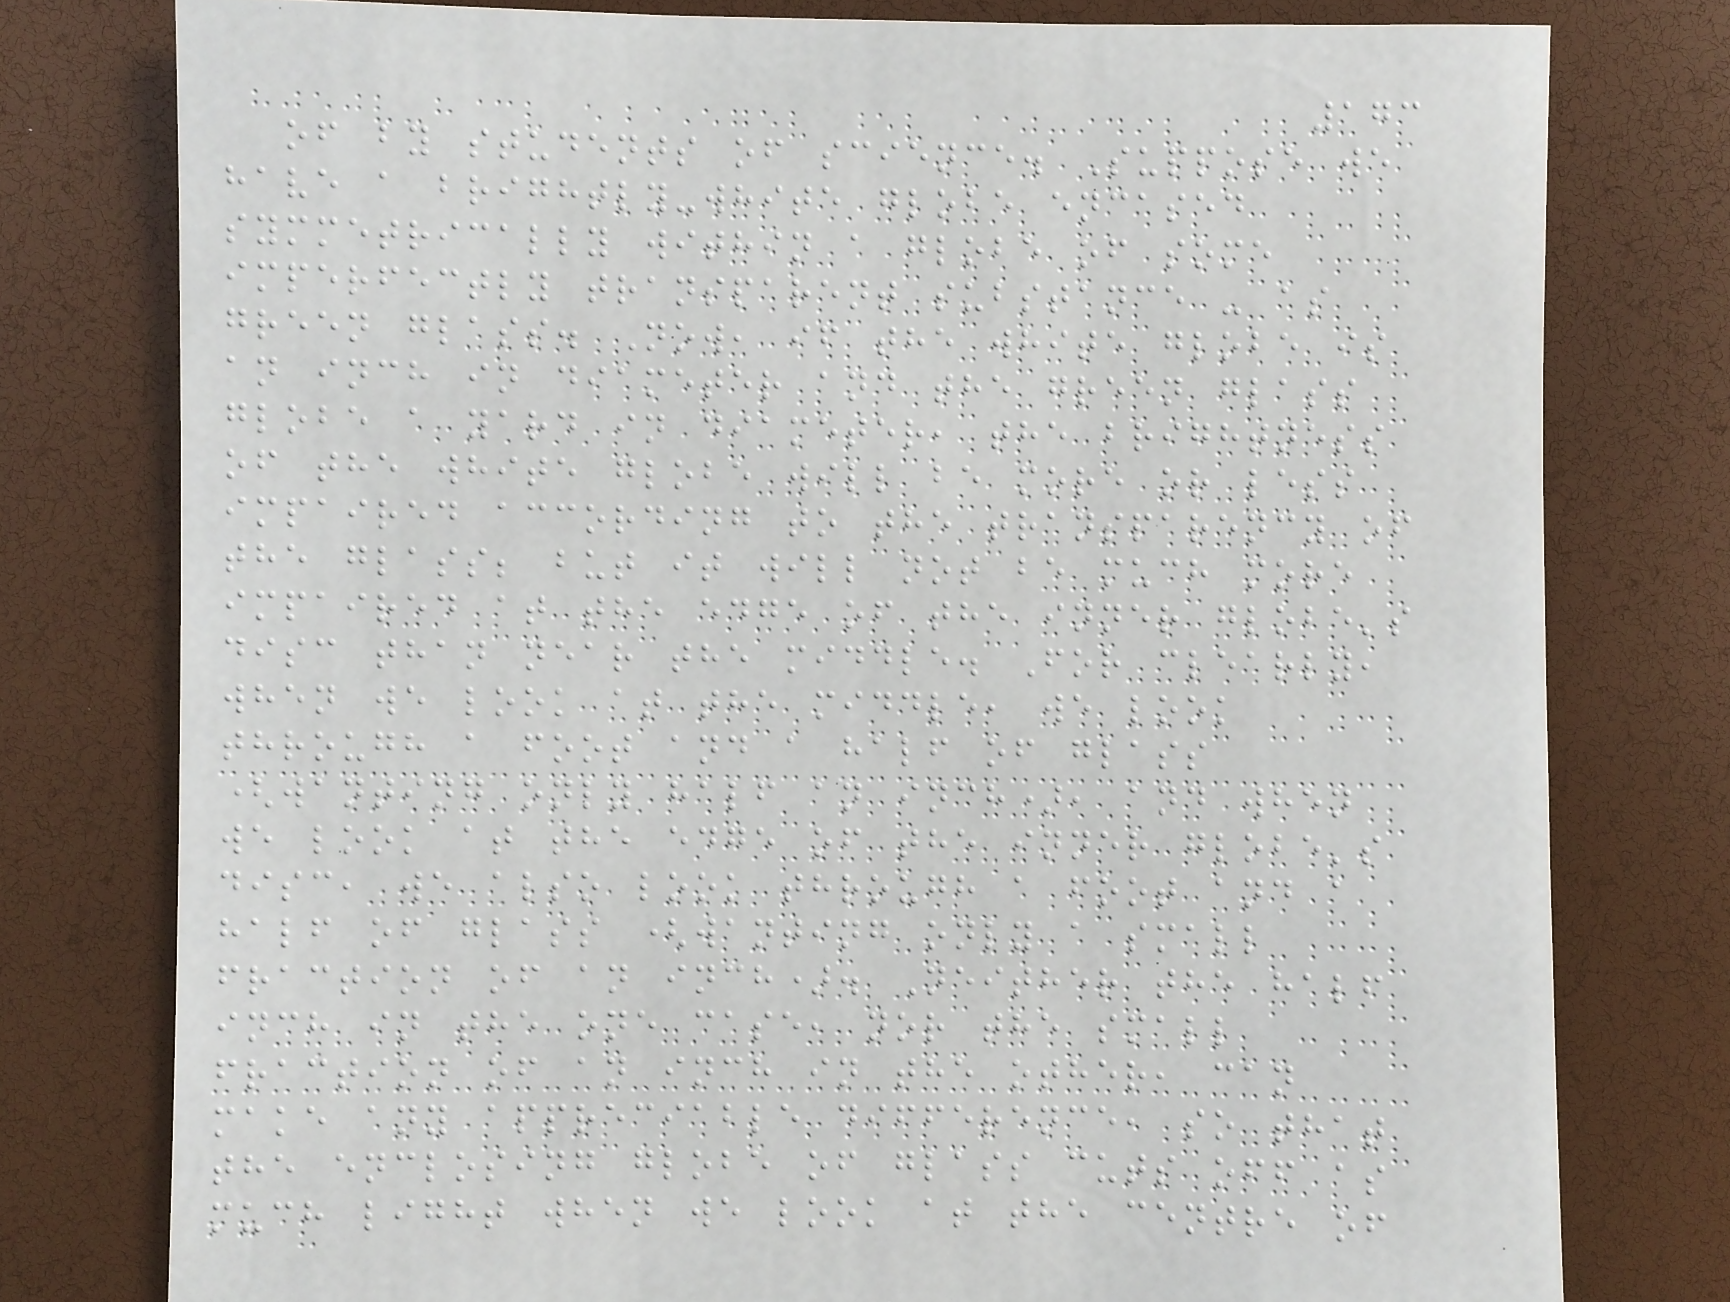173
of by students of science. Suppose we
have a brightly-white globe encased
symmetrically within a globe of some
imperfectly transparent substance - as
green glass. Now, if the white globe is
an inch in diameter and the green glass
globe a yard in diameter, the brightness
of the white globe will be more or less
impaired according to the transparency of
the glass; but it will not be much more
impaired at the edge of the inner globe's
disc than near the middle. For clearly,
when we look at the middle, we look
through a foot and a half of glass
(wanting only half an inch), and when
we look at the edge of the inner globe's
disc, we also look through a foot and a
half of glass (wanting only a small
fraction of an inch). Neither the half
inch in the one case, nor the small
fraction of an inch in the other, can
make any appreciable difference, so that
the enclosing globe of glass cuts off as
much light when we look at the centre of
